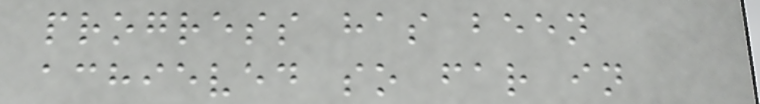progress has been
achieved so far in
